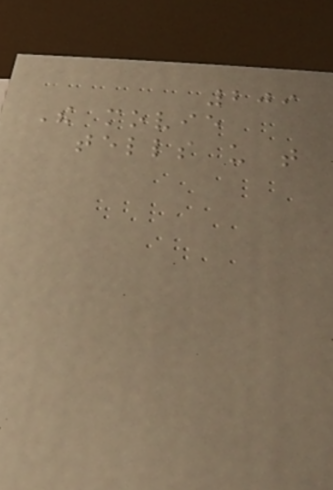209
The movie
tells us that
